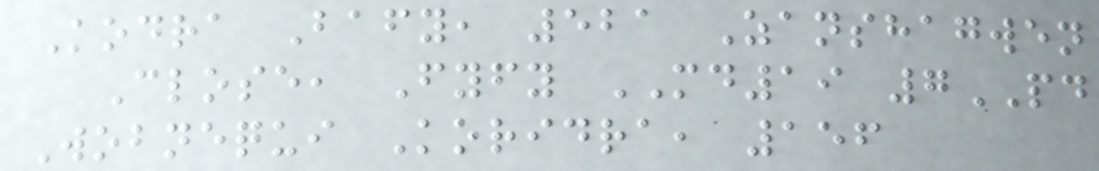Kodra Bafy, 521 Zanshagwen
Close, Fyfy MD19 7PD
Wobnequi Koridra, 156
